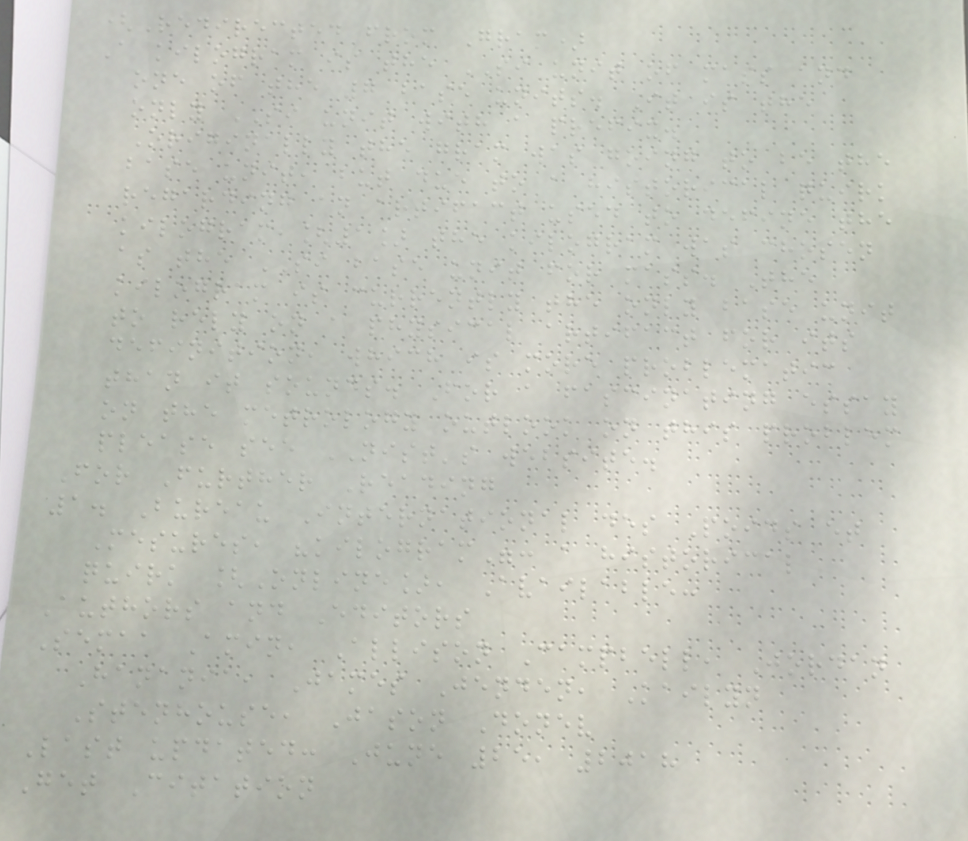(Redirected from Gram)
A kilogram is the SI unit of mass and
one of the 7 base units. It is the
only SI unit with a prefix.
Originally the gram was going to be the
base unit, but due to a historical quirk
regarding an artifact used to define the
kilogram,[1] the kilogram was chosen
as the SI base unit for mass. The
kilogram is currently the only base unit
to rely on a physical artifact for its
definition, which is more problematic
than it sounds. For a fascinating essay
on the metrology outlook on this problem
please see NIST's website.
For Further Reading
1. Bureau International des Poids et
Mesures, "kilogram": a historical
quirk [Online], Available:
Authors and Editors
Semaa Amin, Allison Campbell, Jordan
Hanania, James Jenden, Kailyn
Stenhouse, Jason Donev
Last updated: June 25, 2018
Get Citation
